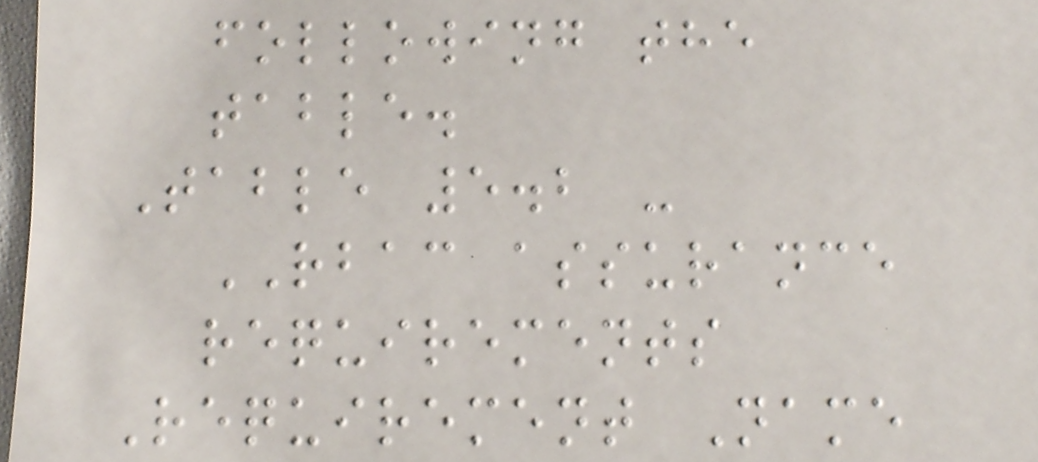following the
table.
Table 5.2 -
RBAC assurance
requirements
Requirement Name
